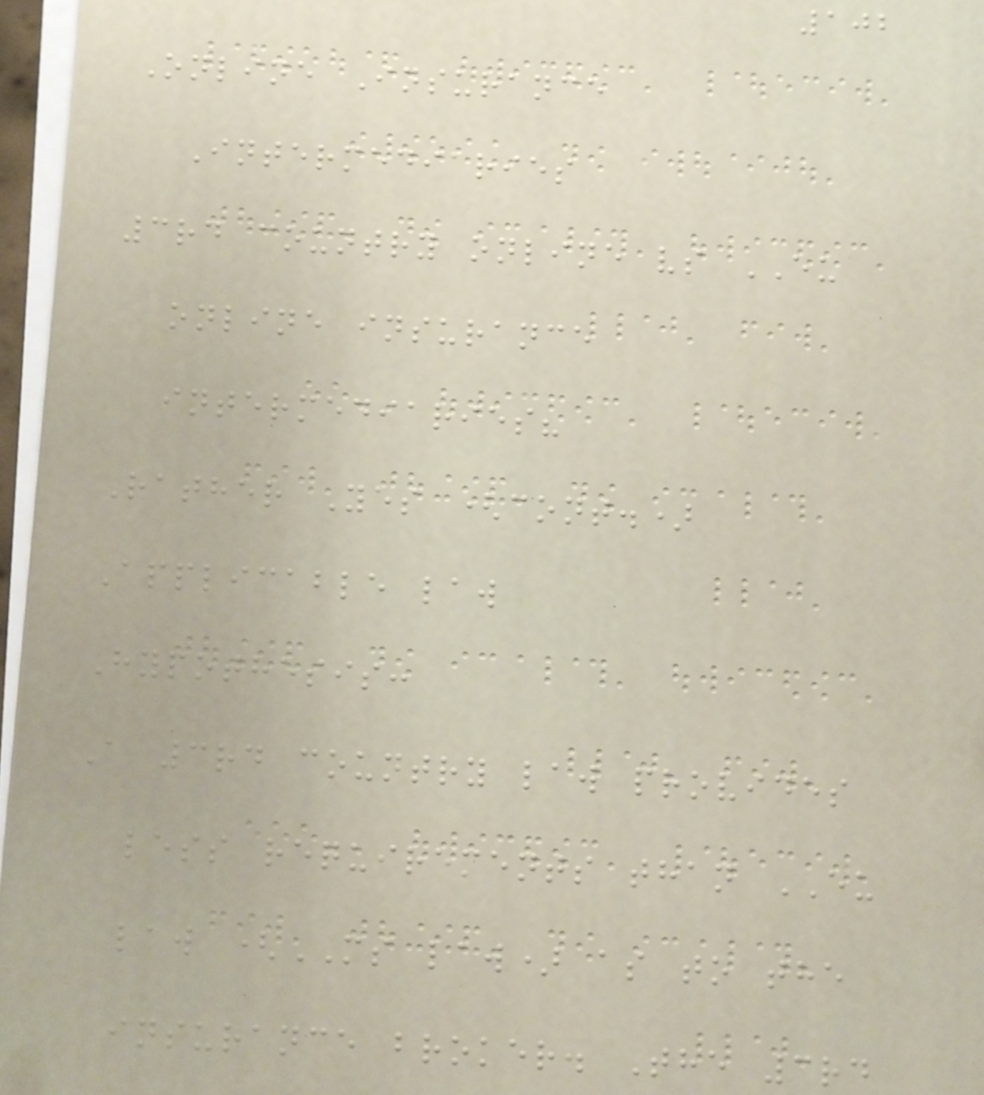102
Online Insurance
Intermediaries
3rd country online vs EU
online insurance
intermediaries?
Rather Yes (cont.)
Applicable law
Hypothesis:
A 3rd country law provides
less requirements than EU
law (MS law) as to the
insurance broker. The 3rd
